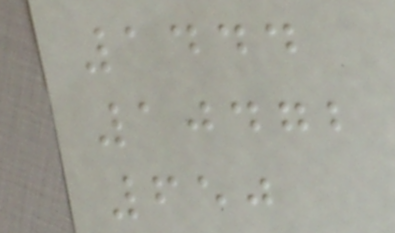1444
10472
650
